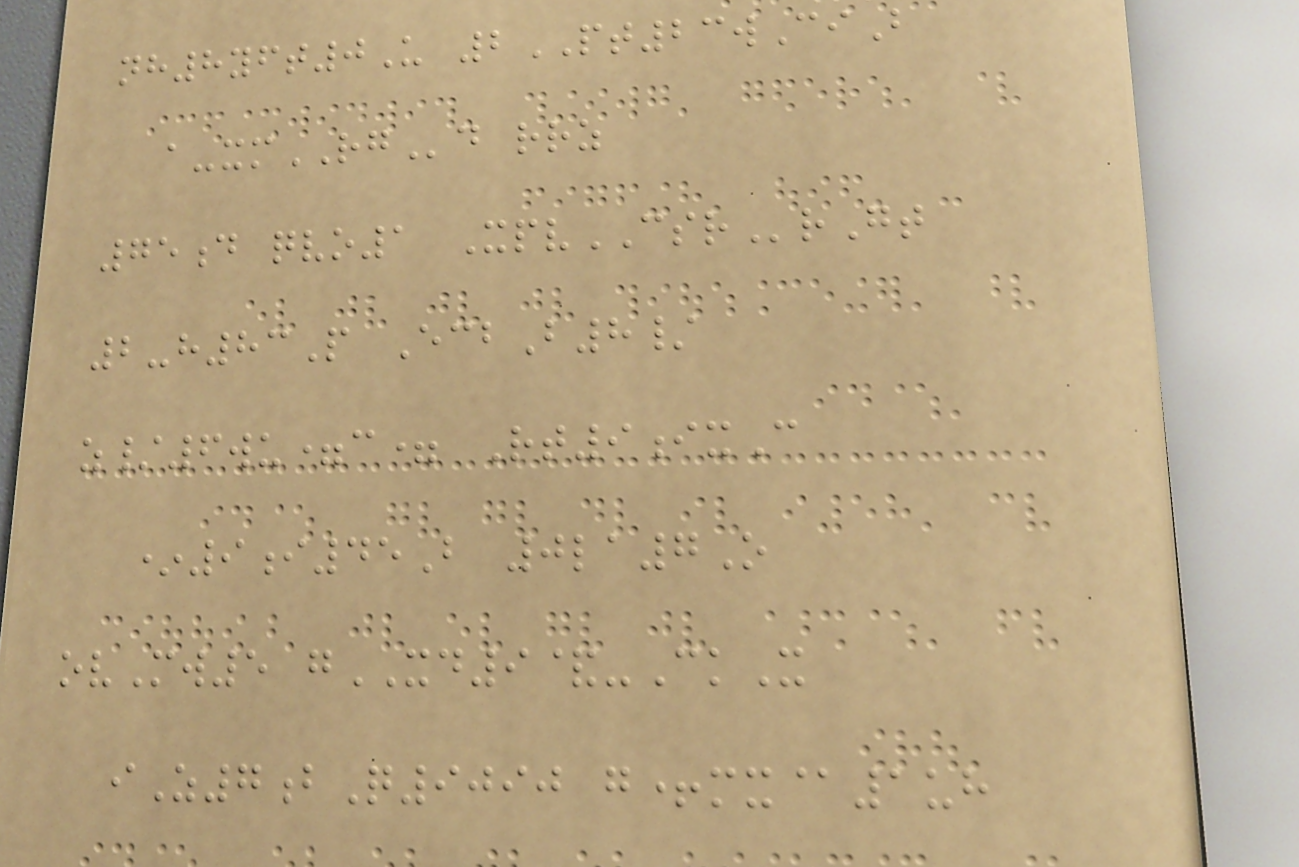nh8yft0U 2PT23wCiB
a-xmRGd rrz
75d qvo1 XpvCSRrGt
2-h83P EcbB8/
z/6wu=c= Rt9ixC
*9i45B 0la7O
ovMw5 gXD9&-CkX
iZ7bQ9090 g+mx@1uh
